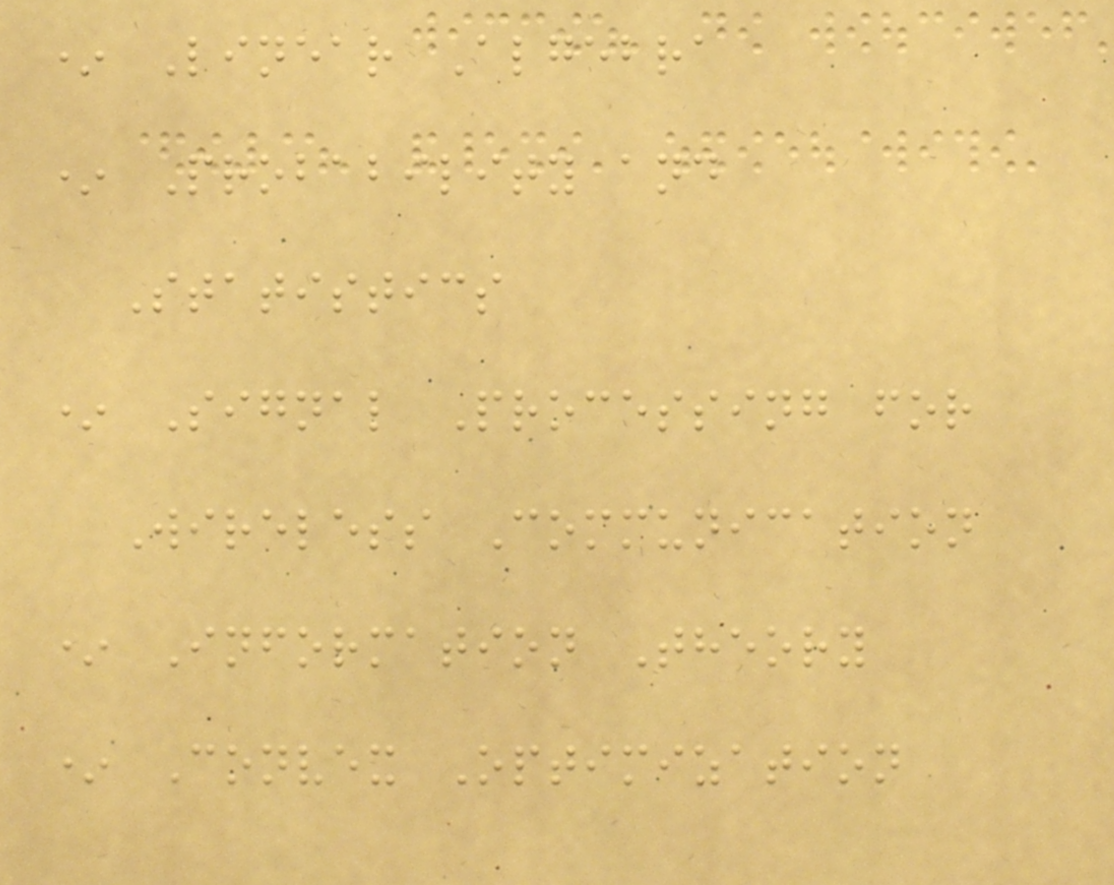* Linear Algebra
* Probability and
Statistics
* Signal Processing for
Wireless Communication
* Information Theory
* Convex Optimization
